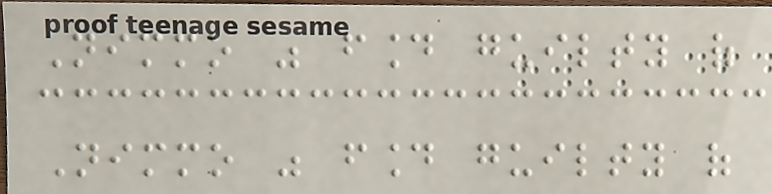Nimmo was found guilty of
Nimmo was found guilty of
